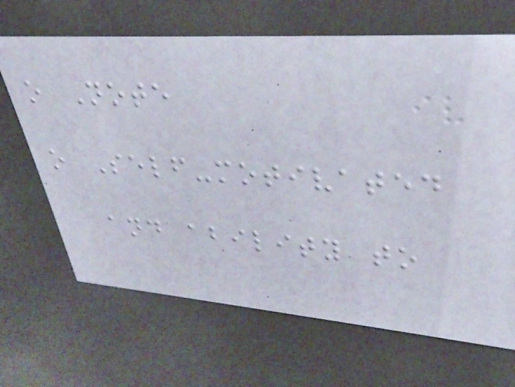o Note
o Self-motivated
and ability to
